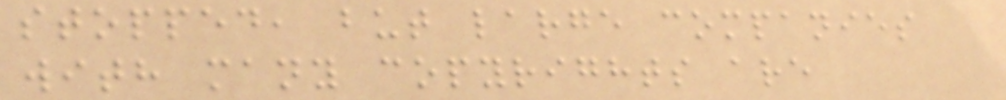stopped, but large companies
with many copyrights are
